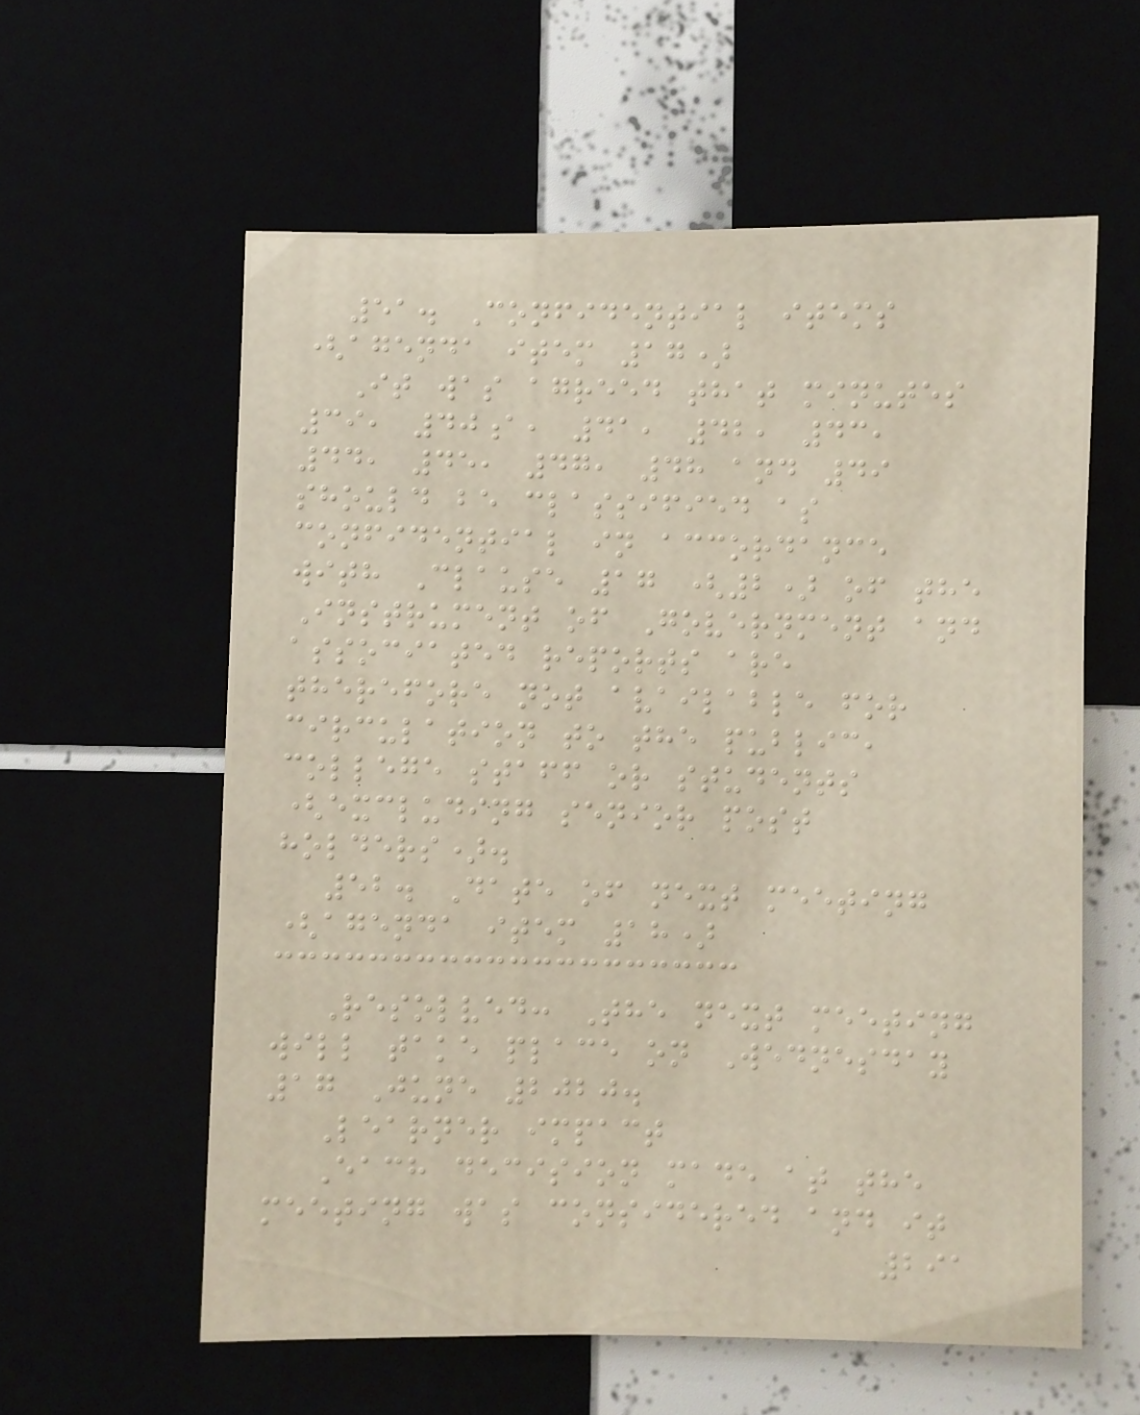51. Confidential items
(agenda item 17)
It was agreed that minutes
39, 40a, 41, 42, 43,
44, 45, 47, 48 and 49
should be classified as
confidential in accordance
with Clause 17 (2) of the
Instrument of Government and
associated reports are
therefore not available for
circulation to the public,
college staff or students
(excluding senior post
holders).
52. Date of next meeting
(agenda item 18)
Resolved: The next meeting
will take place on Wednesday
17 June 2020.
Learner impact
Each decision made at the
meeting was considered and it
291
